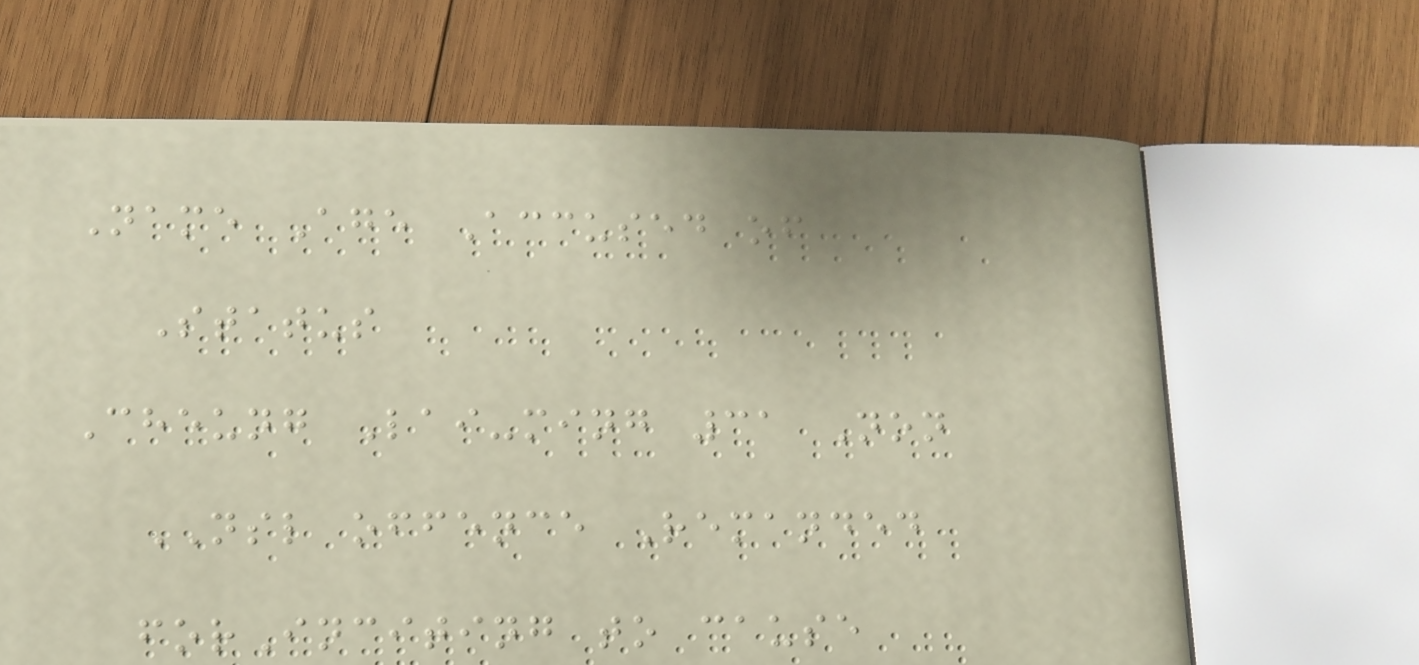Name Age Accused of
Status
Cheung Lai-ming 31 Non
NSL offence Remanded
forInciting to cause
